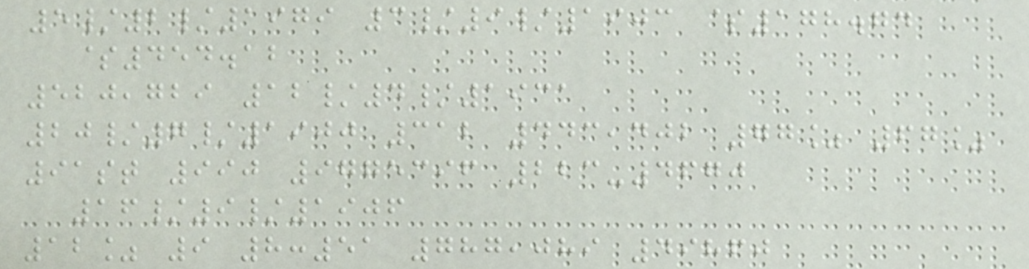5/2/1979 3/9/1903 $178.74
$454.12
520,729 12/4/1931
20/7/1900 312 443,402 77% 67%
91st 990 9775396 223-4670
16/9/1906
12% 9 8:51 787,089 49860
